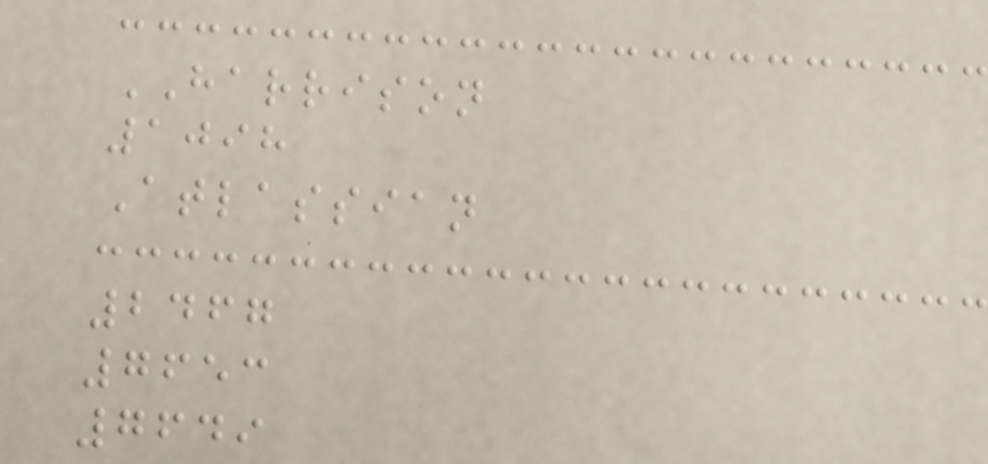HARRISON
1098
Atlassian
2467
7653
7649
